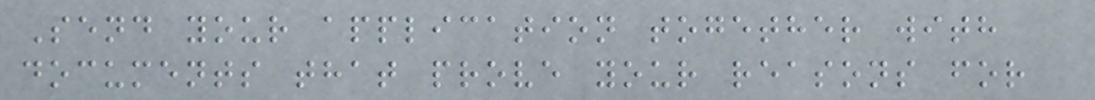Send your application together with
documents that prove your reasons for
